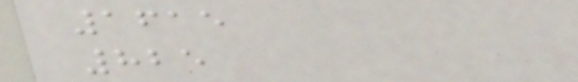1615
825
